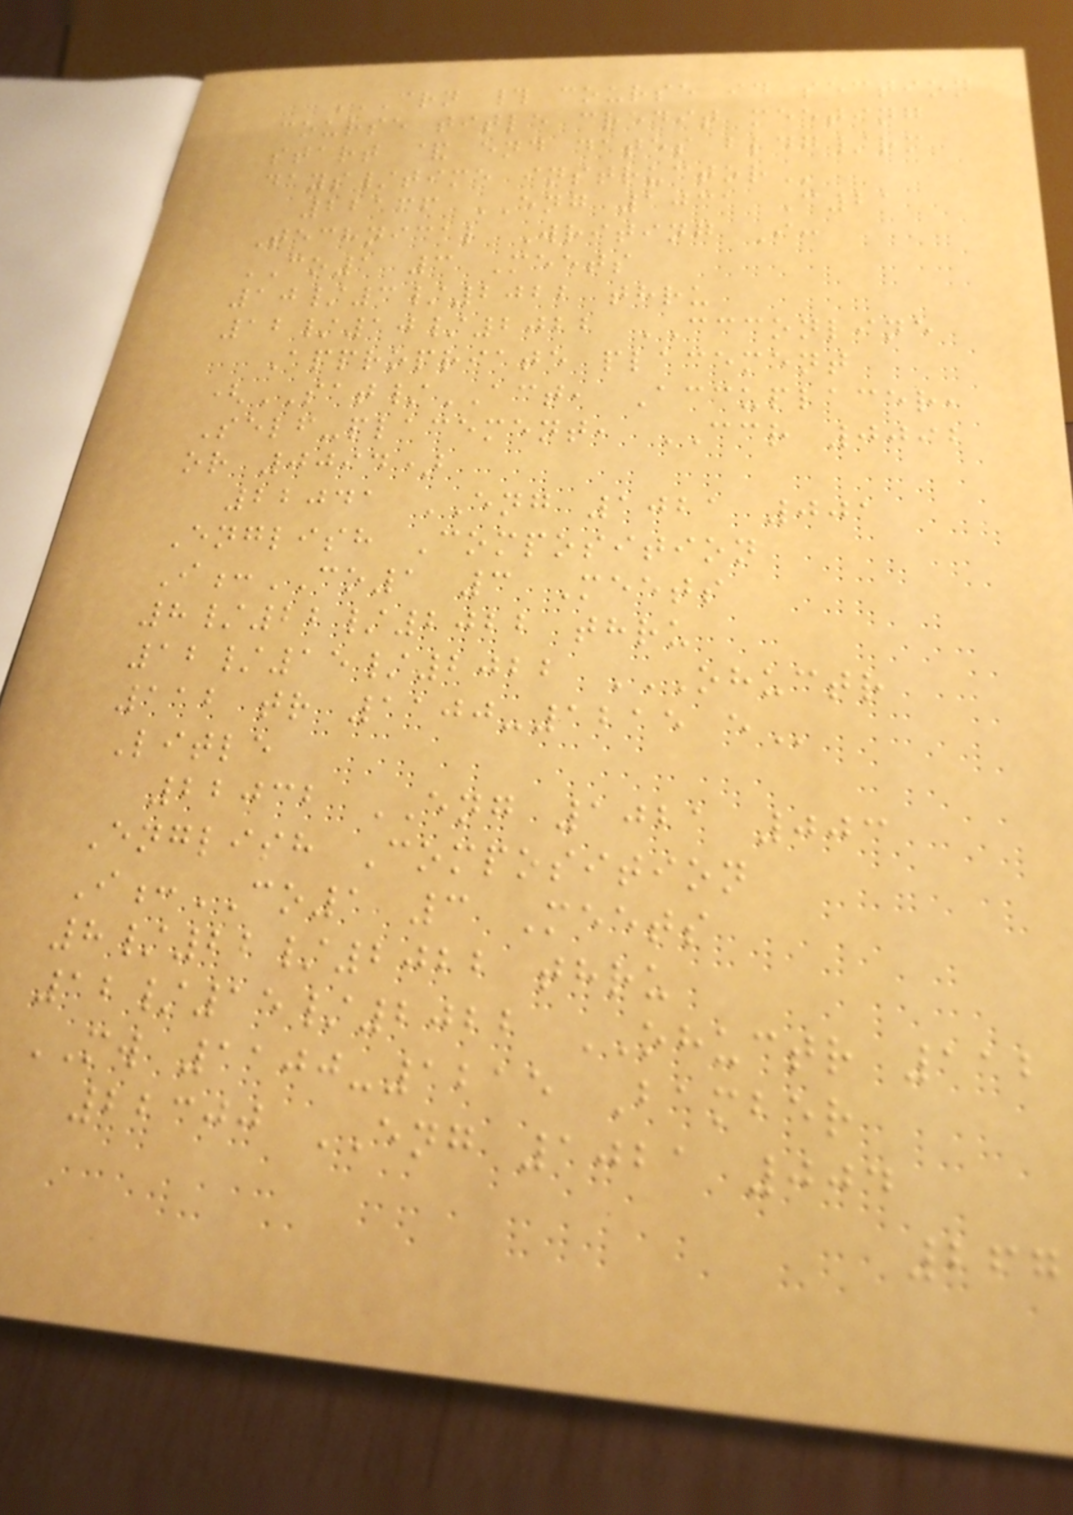CRN # COURSE ID SECTION
COURSE TITLE CREDIT MEETING
START & END DATES BLDG/RM
DAYS/TIME INSTRUCTOR
22166 ENG 1031 C21
Technical Writing I:
CO1 3 Meets
10/3/2022 thru
12/10/2022 CCCONLINE
Appropriate placement
(SAT/ACT, Accuplacer,
Self-placement, CCR 0092
or 0094)
22041 ENG 1021 001
English Composition
I:CO1 3 Meets
8/22/2022 thru
12/15/2022 OHUCTR
112 TR 1100-1215 E
Litle
22032 ENG 1021 003
English Composition
I:CO1 3 Meets
8/22/2022 thru
12/15/2022 OHUCTR 112
MW 1100-1215 Bamber
22300 ENG 1021 004
267
